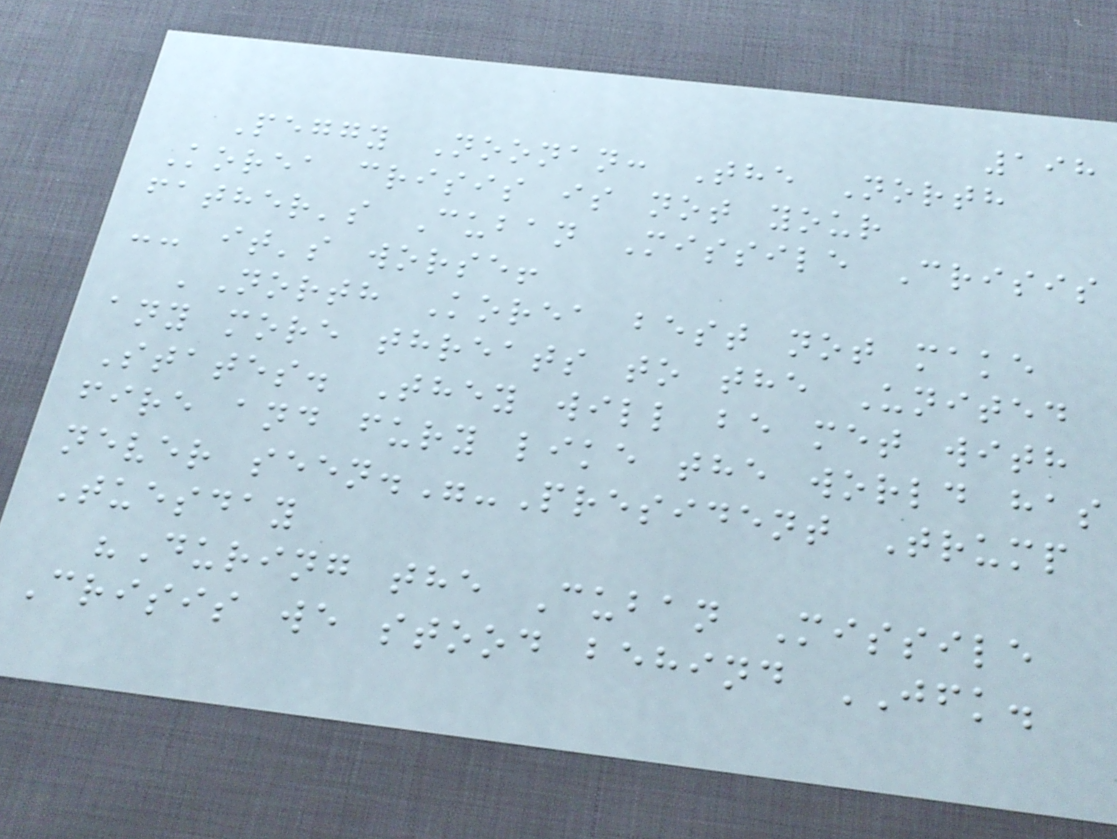198
Peggy Noonan: The North
Korea crisis is not your
father's Cuban Missile Crisis
-- it's worse!
'North Korea best not make
any more threats to the United
States. They will be met with
fire and fury like the world has
never seen."-President Trump
Tuesday
"During the Cuban Missile
Crisis we stood behind JFK.
